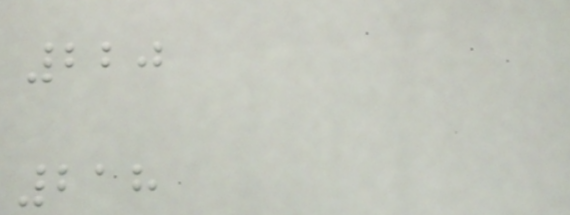220
218
